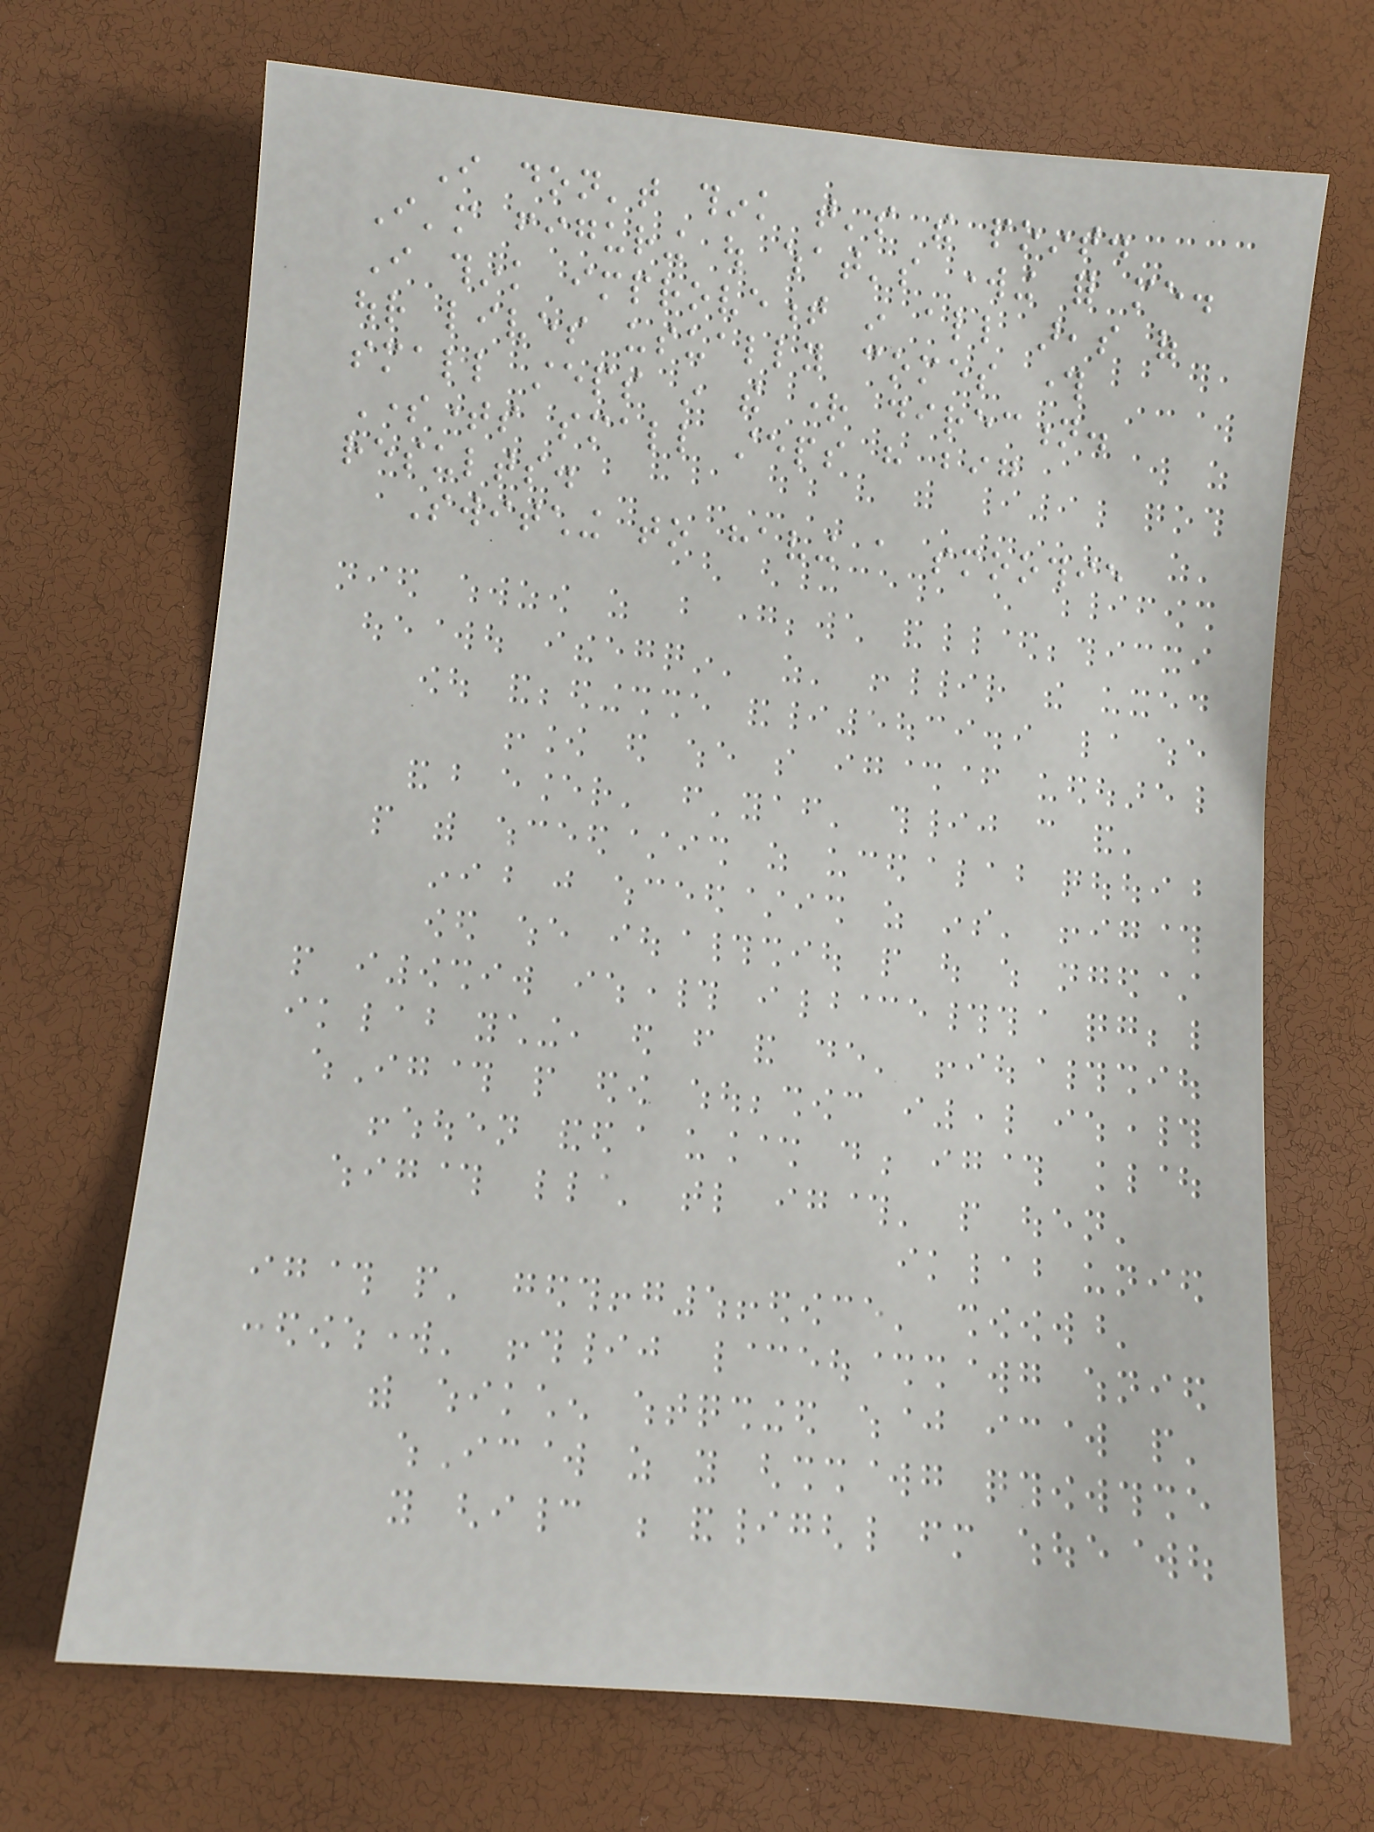I don't think that's the point.
I'm figuring out what's working for me.
I think improvement in all areas of
our lives usually comes through
small steps in the right direction.
Sometimes small steps have big
results.
Switching to having a smoothie
